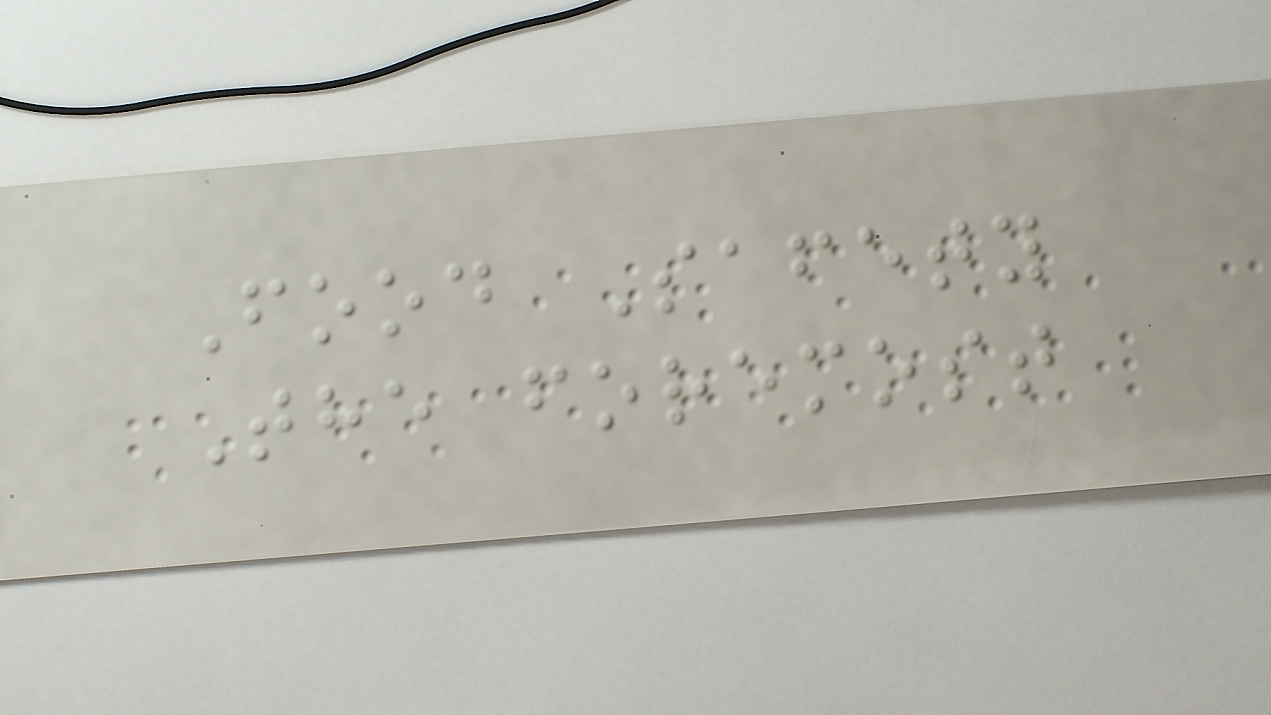Food Safety
The foremost
